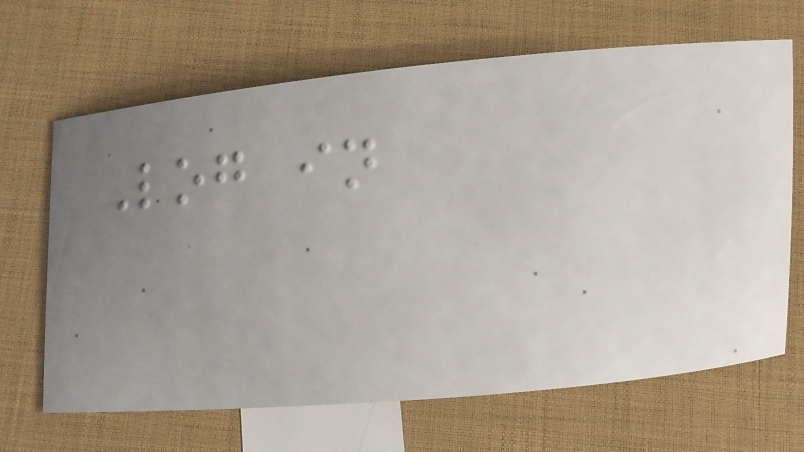Log in
